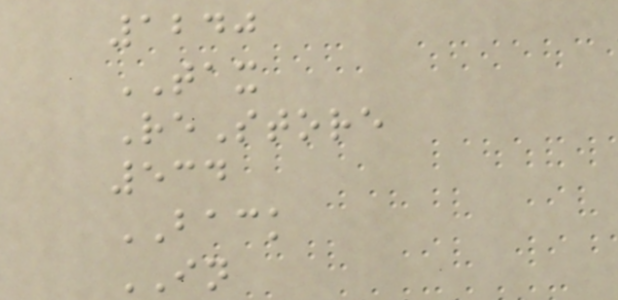1240
TAX
ReStore
534
BACK
IN
